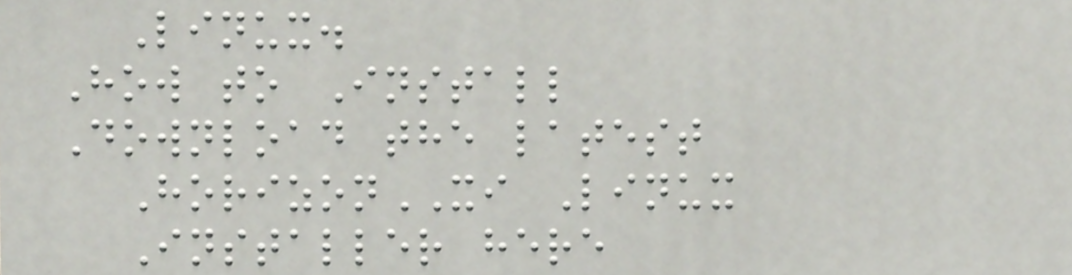Linux.
How to Install
Download the latest
HorizonXI Linux
Installer here
